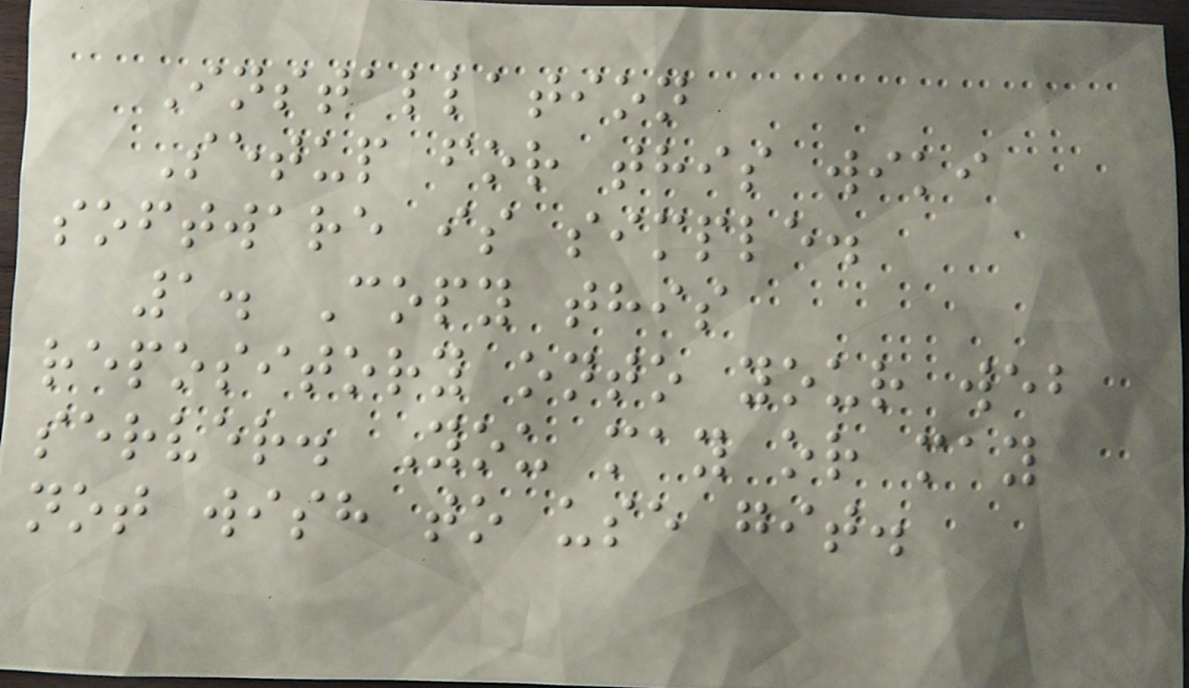Installation
Setup for this wiki
software is simple.
1. Copy this
repository onto your web
server. You may or may
not wish to use git.
